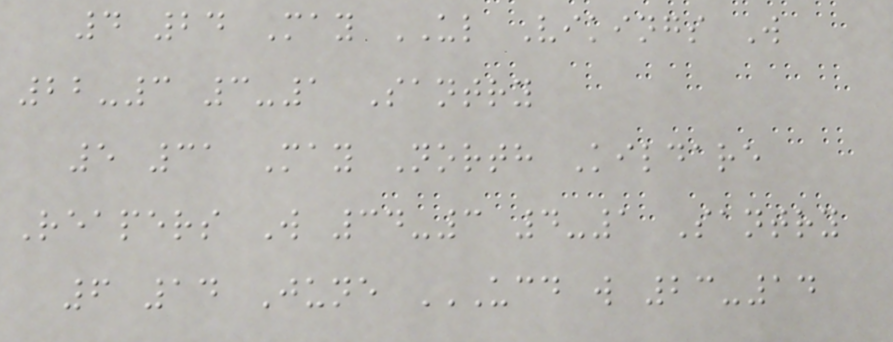4 24 May UL Vikings W
22-3 3-1 Santry
5 31 May North Kildare
Reapers W 34-3 4-1 Santry
6 14 June UCD W 23-14
